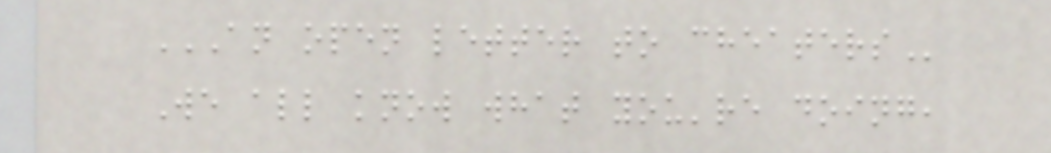AN OPEN LETTER TO CHEATERS
We all know what you're doing,
